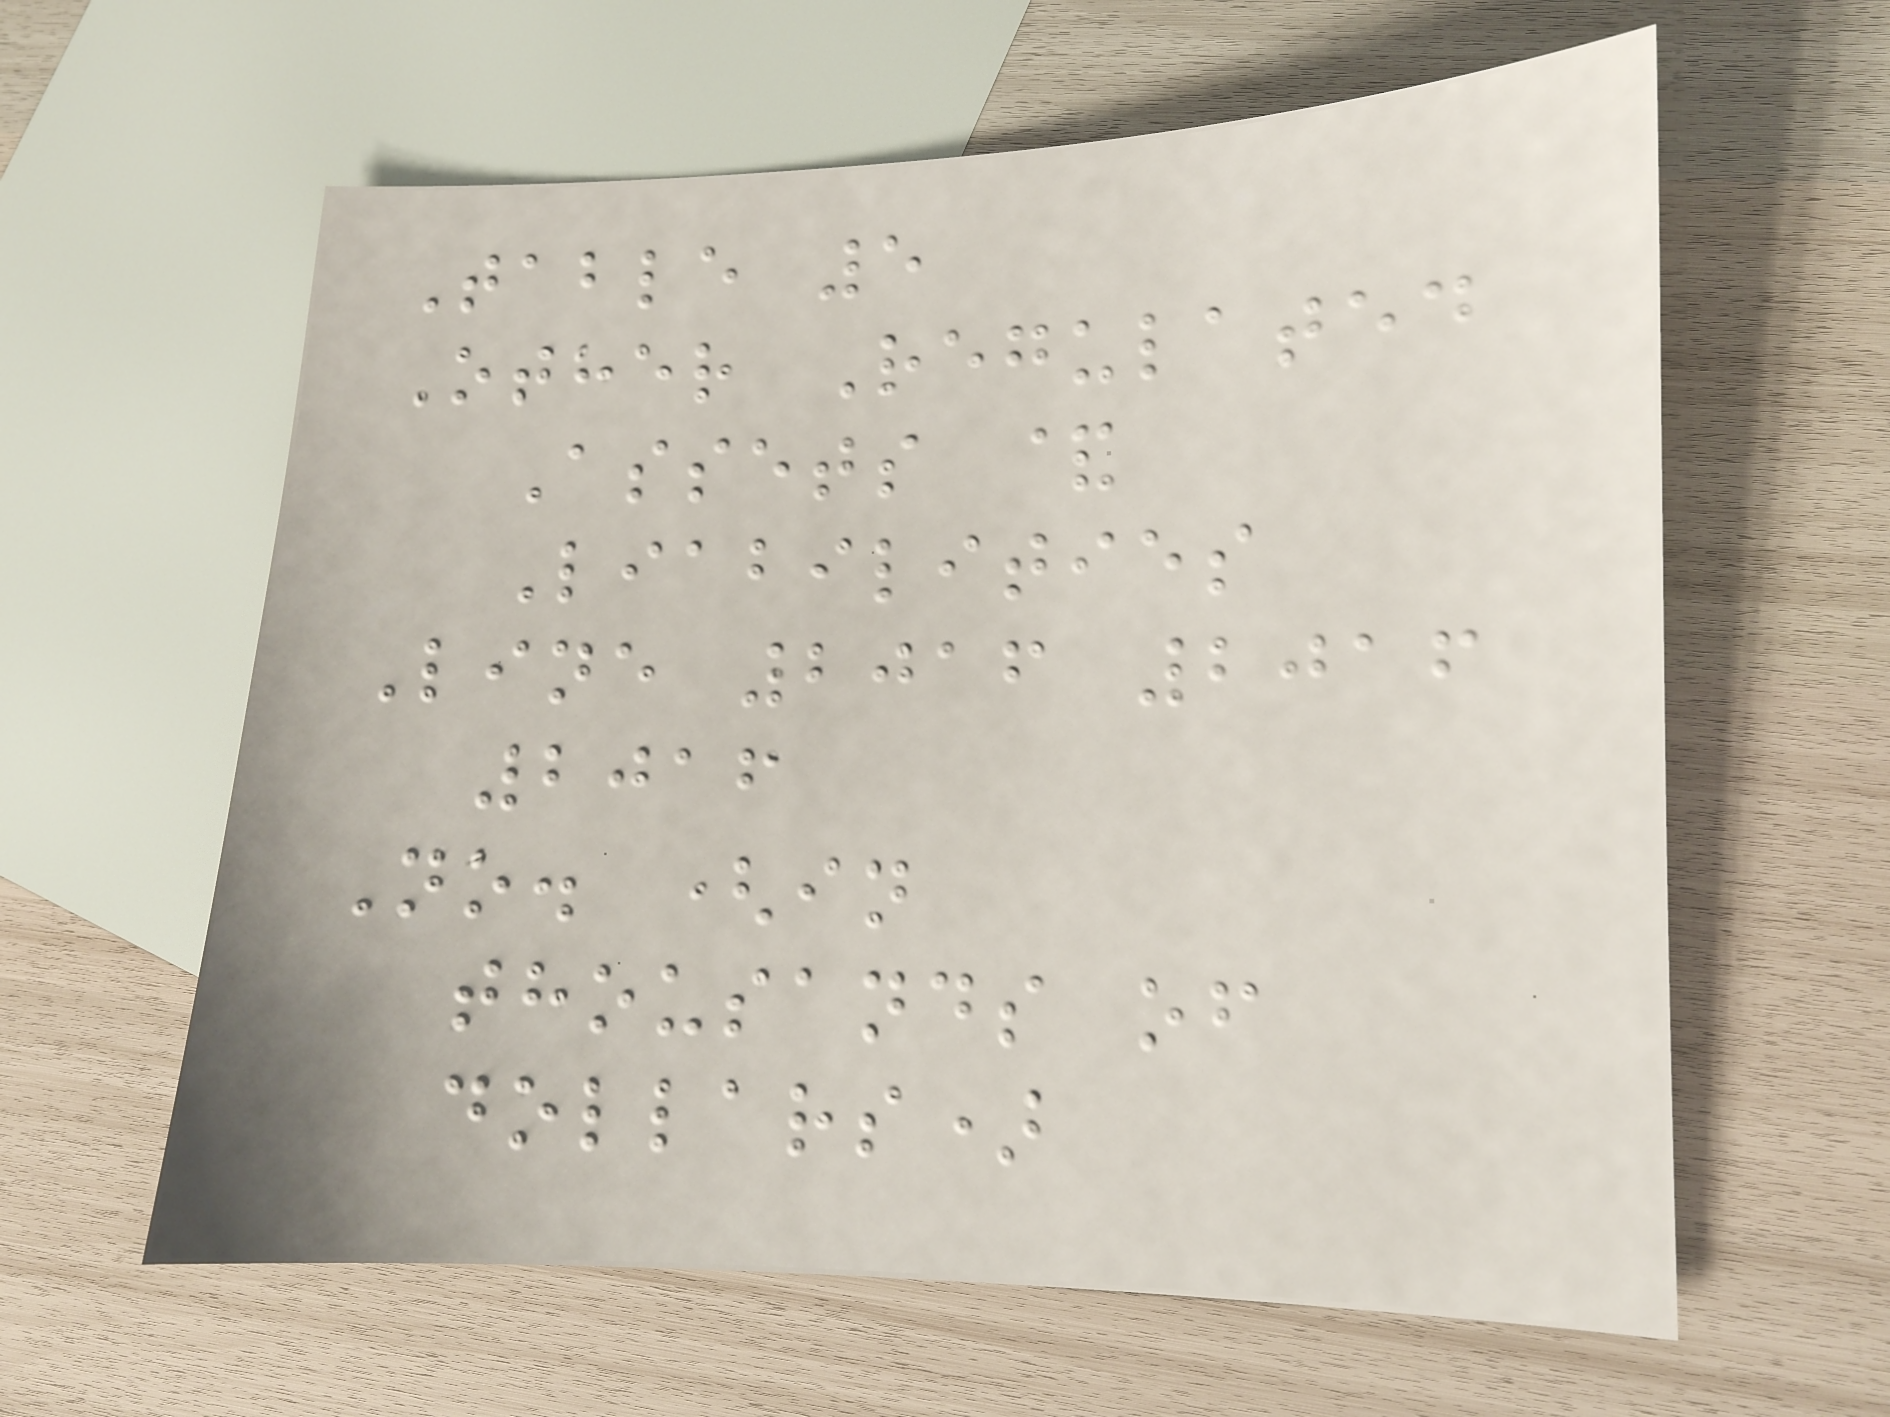Table 5
Other Regulated
Assets &
Liabilities
Line 2016 2016
2016
No. (in
thousands of
dollars)
